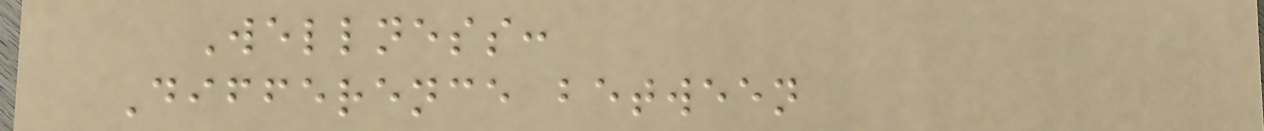Wellness:
Difference between
